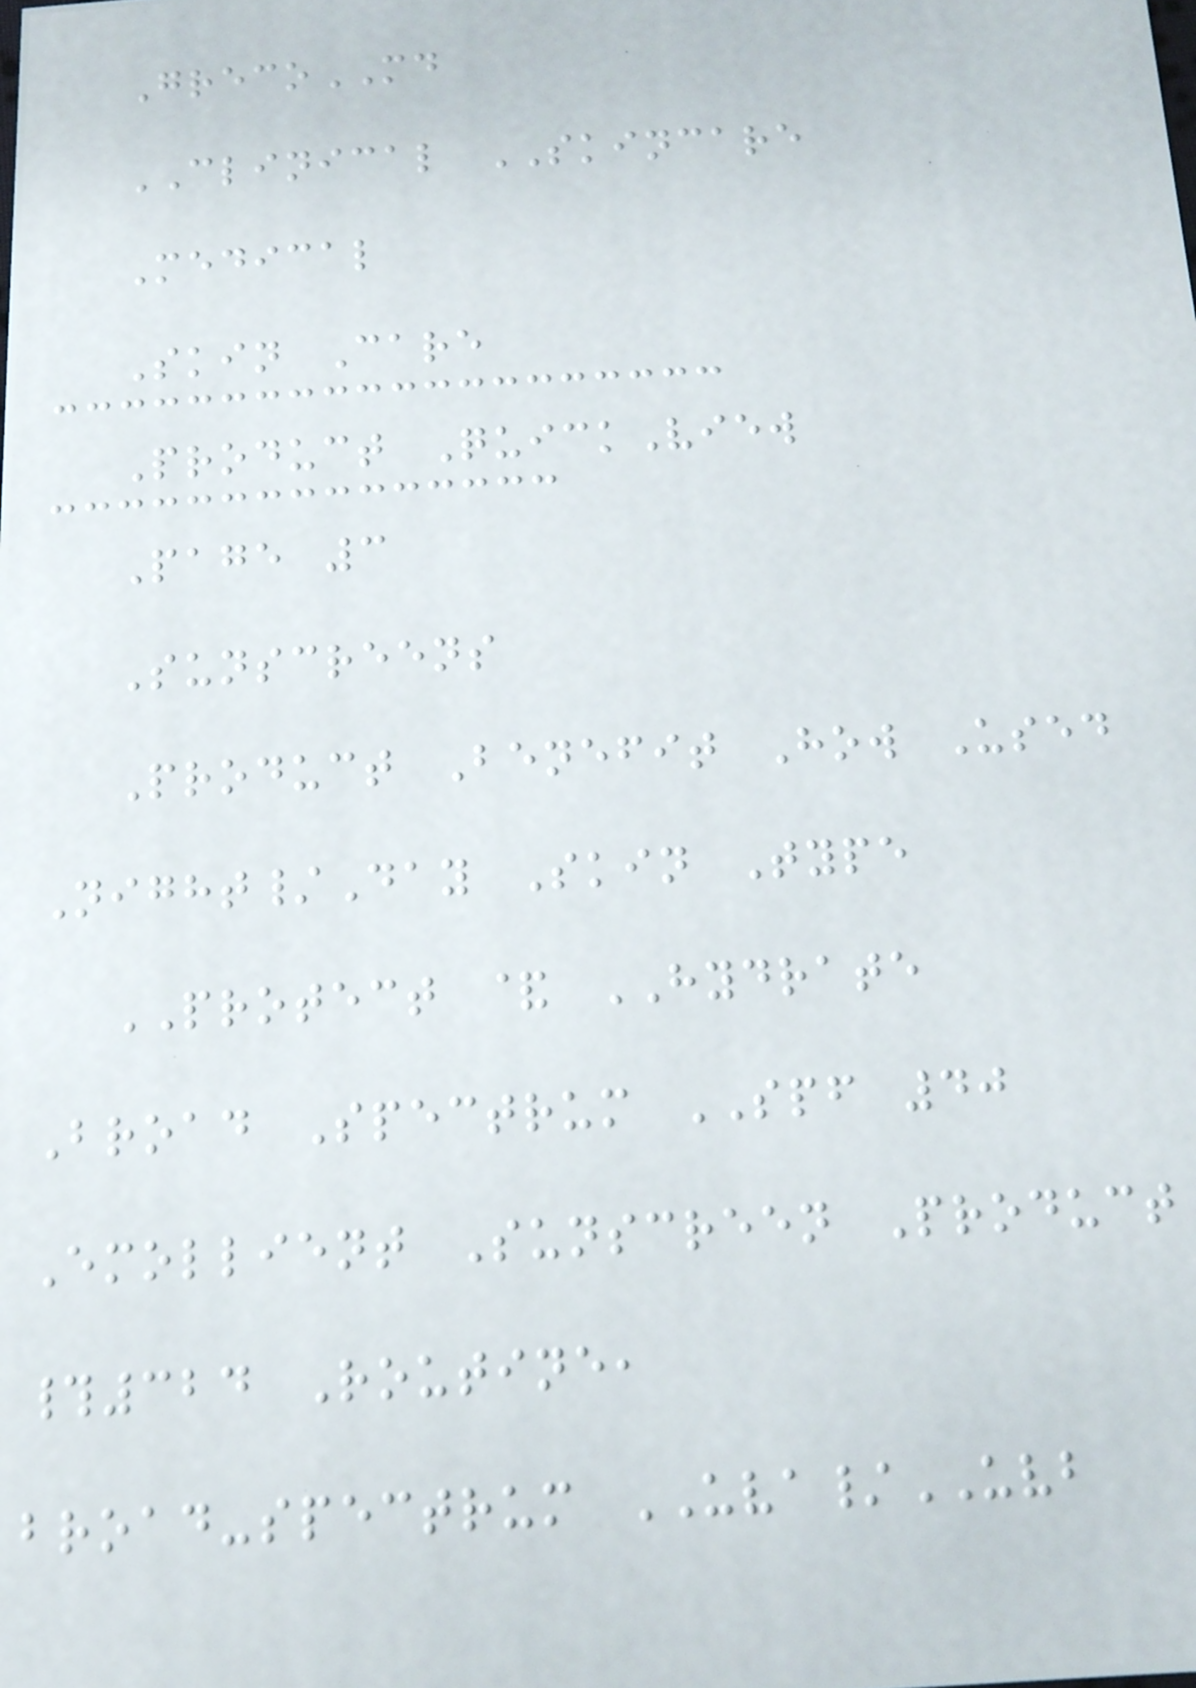GrecoMD
CLINICAL SKINCARE
Medical
Skin Care
Product QuickView
Page 3
Sunscreens
Product Benefit How Used
Night/Day Skin Type
PROTECT & HYDRATE
Broad Spectrum SPF 40
Emollient Sunscreen Product
#324 Routine,
broad-spectrum UVA/UVB
